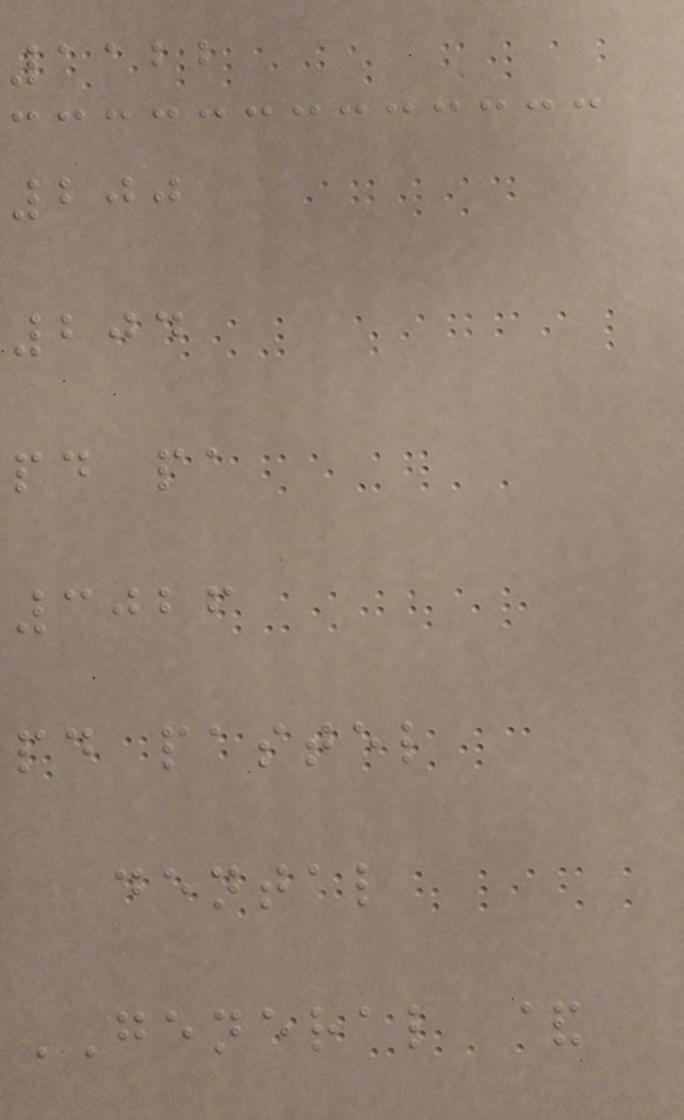1122
200
204
pd pa
3026
pd pastel
dental
GENERAL &
